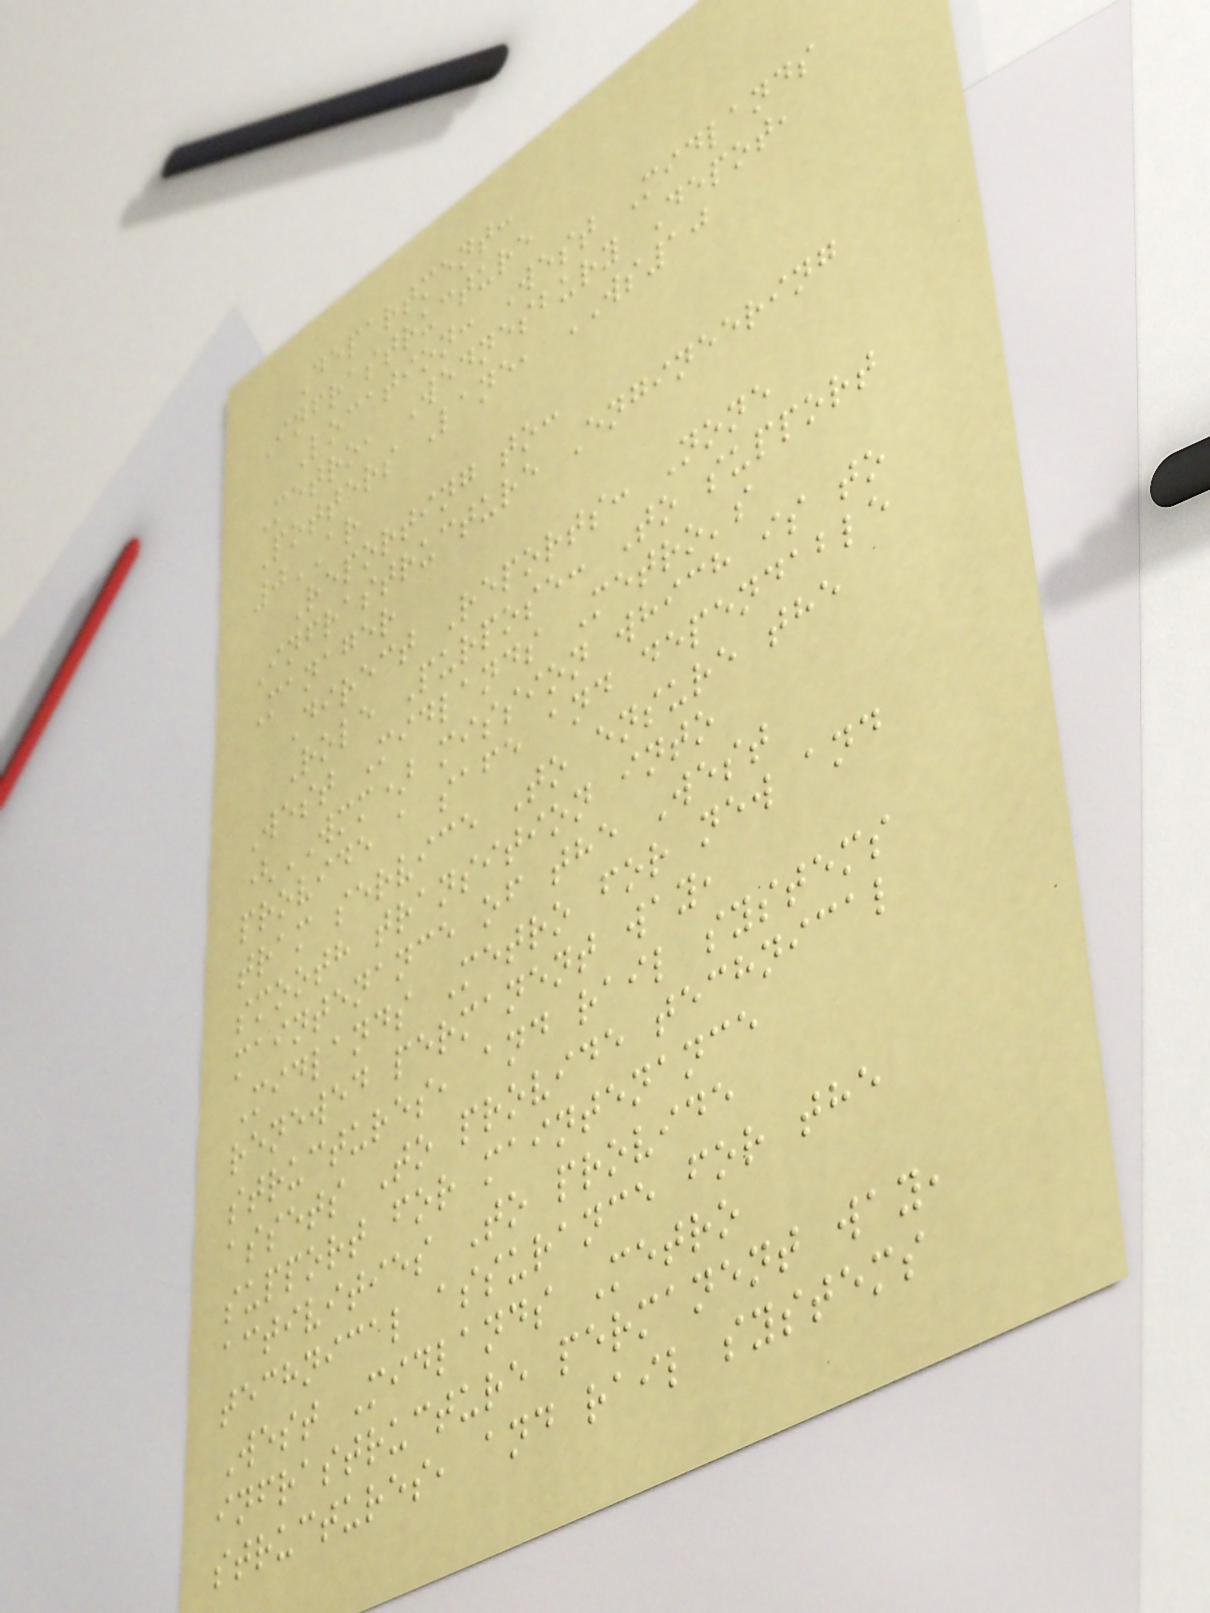Department:
Infrastructure
Location: West Midlands
Metro, Wednesbury Depot,
Potters Lane, WS10
0AR
Reporting to:
Infrastructure Engineering
Manager
Direct Reports: None
Role Purpose: To support
West Midlands Metro's
(WMM) mission which is to
provide a safe and dependable
tram service To ensure the
smooth transition into
maintenance of the West
Midlands Metro for new and
renewed permanent way,
structures, and rail systems
assets To provide technical
support for maintenance
activities To provide
technical assurance for the
West Midlands Metro
infrastructure permanent way,
structures, and rail systems
